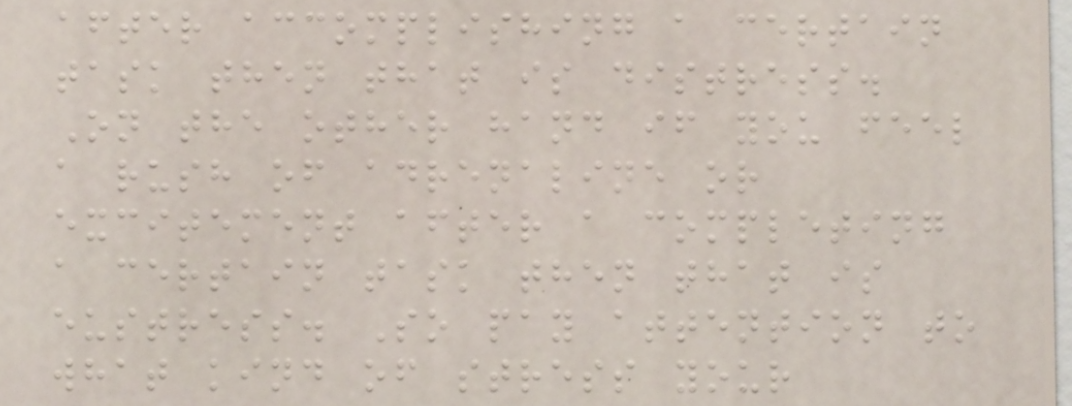after accomplishing a certain
task then that is distress.
On the other hand if you feel
a rush of adrenaline or
excitement after a completing
a certain task then that is
eustress. So pay attention to
what kind of stress your
